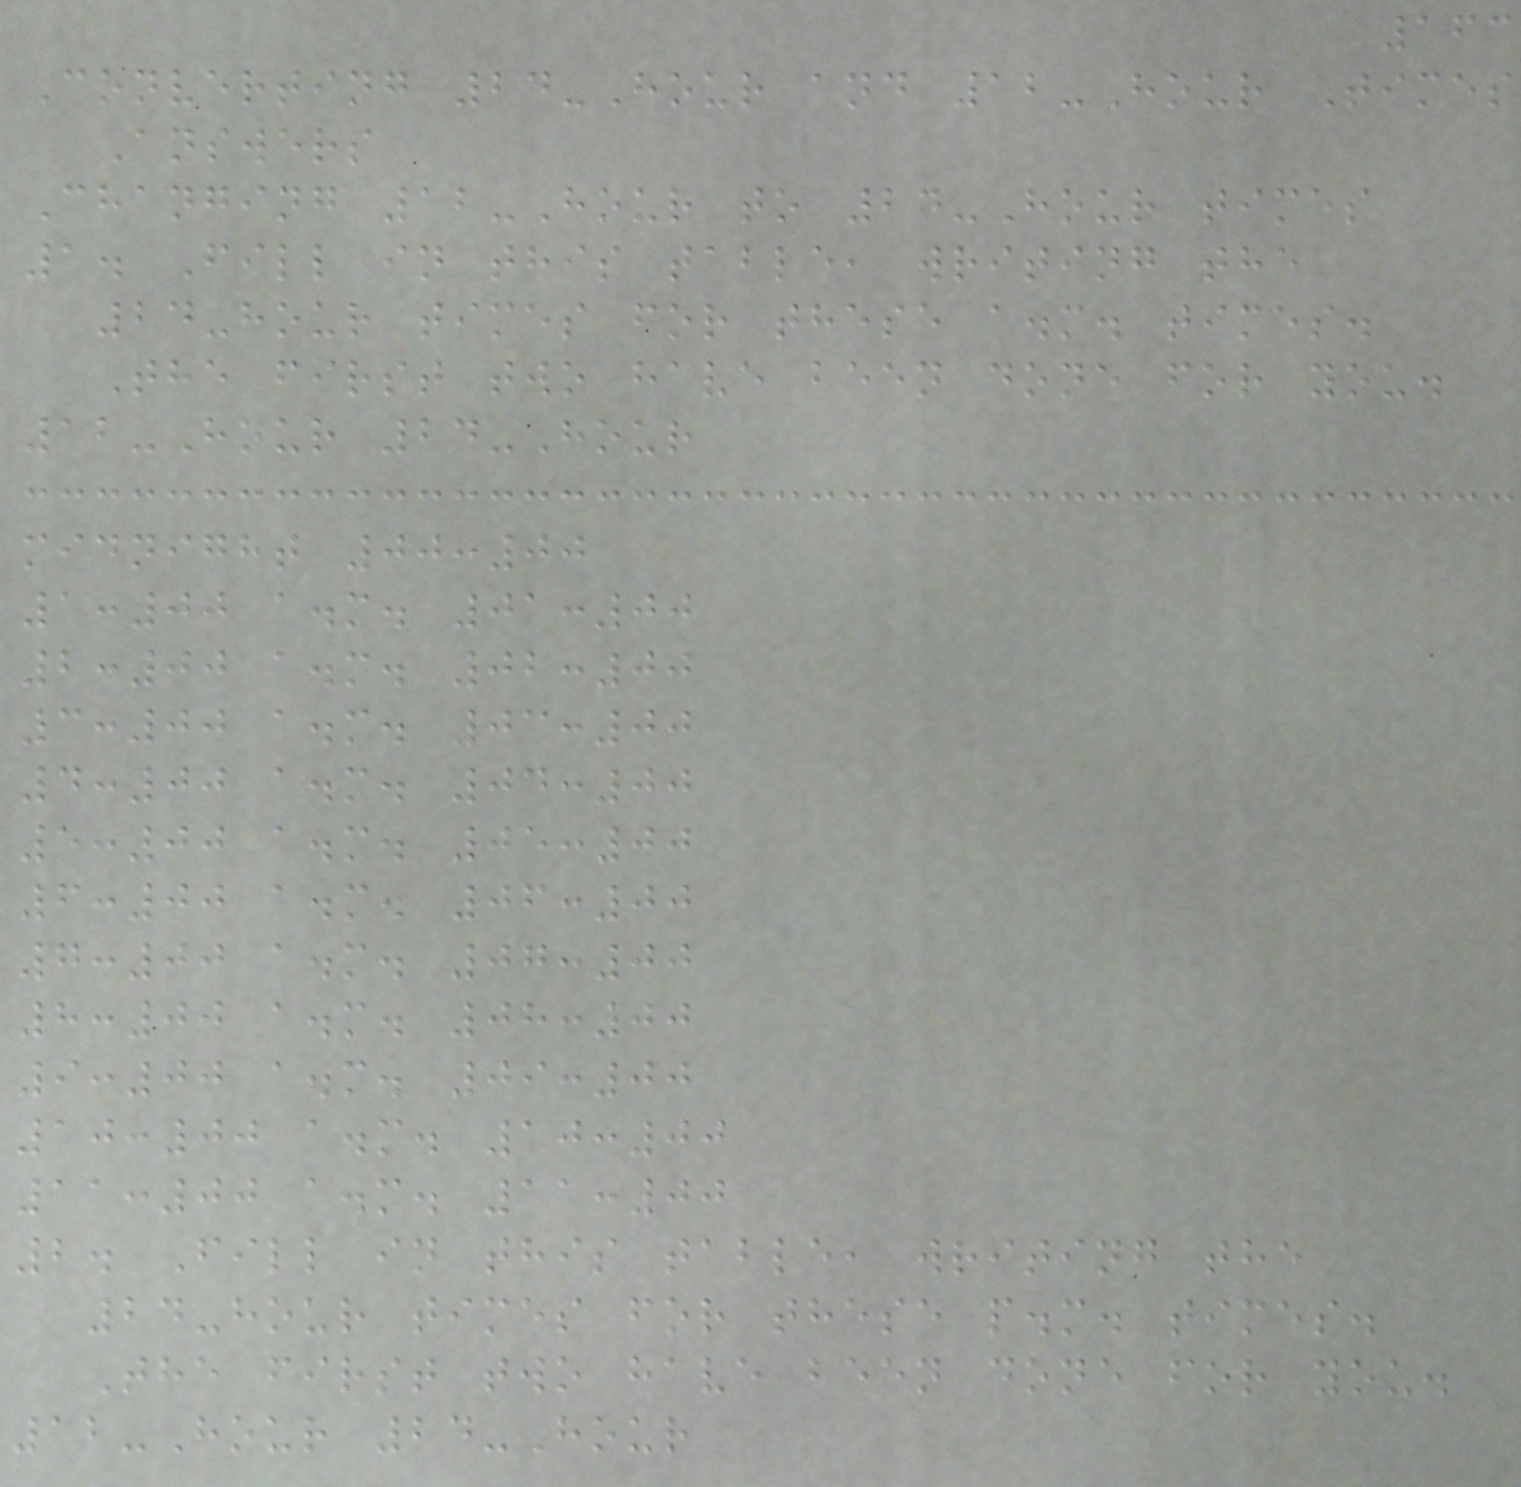163
Converting 24-Hour and 12-Hour Times
Answers
Changing 12-Hour to 24-Hour times
1. Fill in this table, writing the
24-hour times for these a.m. times.
The first two have been done for you.
12-Hour 24-Hour
midnight 00:00
1:00 a.m. 01:00
2:00 a.m. 02:00
3:00 a.m. 03:00
4:00 a.m. 04:00
5:00 a.m. 05:00
6:00 a.m. 06:00
7:00 a.m. 07:00
8:00 a.m. 08:00
9:00 a.m. 09:00
10:00 a.m. 10:00
11:00 a.m. 11:00
2. Fill in this table, writing the
24-hour times for these p.m. times.
The first two have been done for you.
12-Hour 24-Hour
